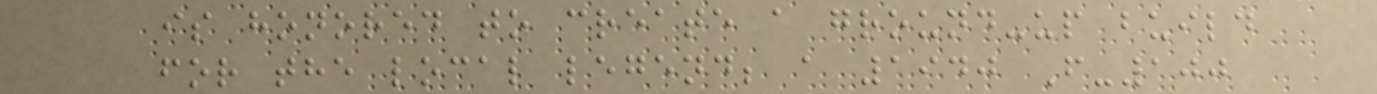is honored to create a ground-up build
for the local legend; a 1940 F-100
